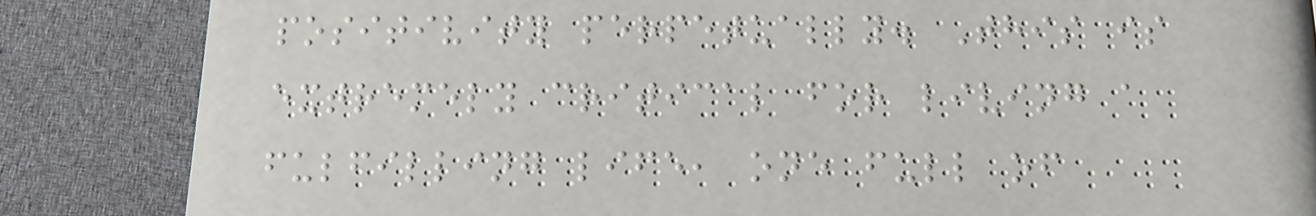positivity perpetually. This is
extremely critical for living a
fulfilling life, one full of
